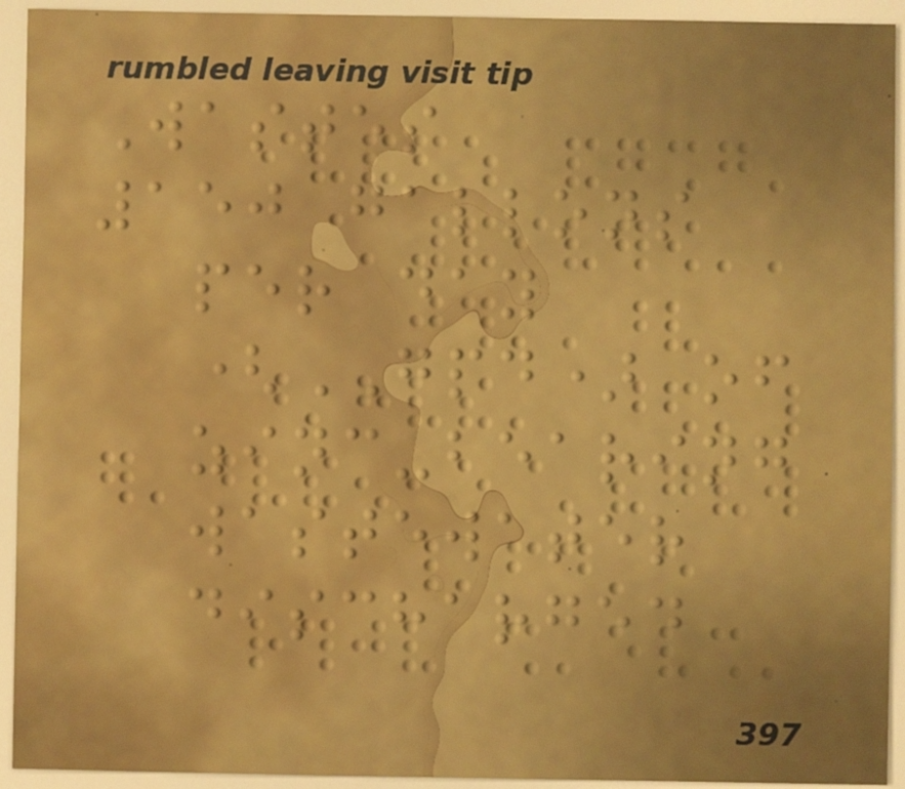Wastes
150 gallons
per day
(GPD) of
zinc-bearing
wastewater
discharged
